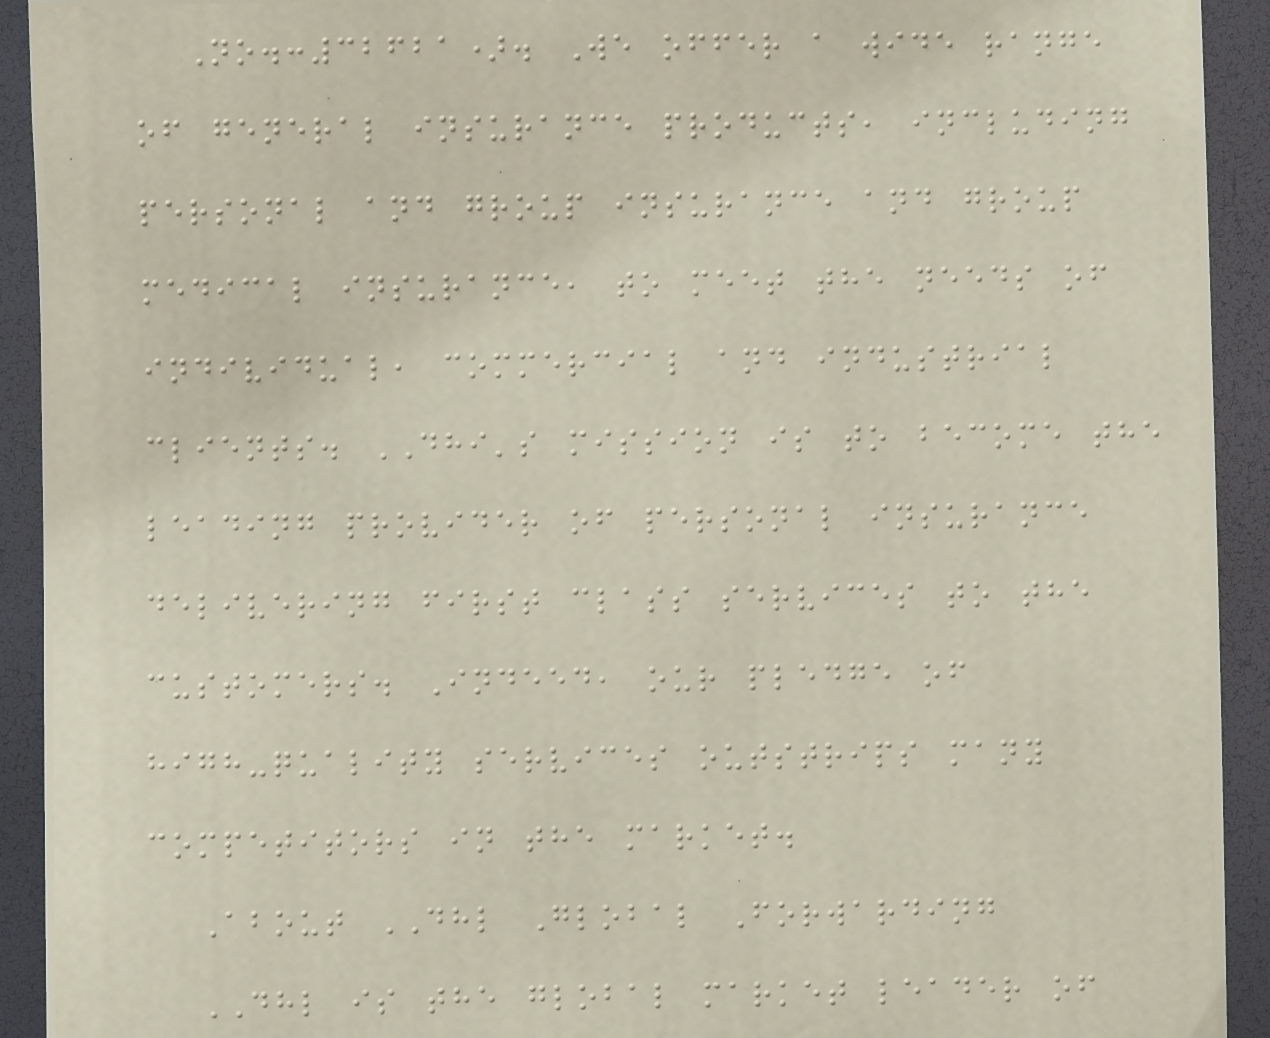No.:32621). We offer a wide range
of general insurance products, including
personal and group insurance and group
medical insurance, to meet the needs of
individual, commercial and industrial
clients. DHI's mission is to become the
leading provider of personal insurance
delivering first class services to the
customers. Indeed, our pledge of
high-quality services outstrips many
competitors in the market.
About DHL Global Forwarding
DHL is the global market leader of
